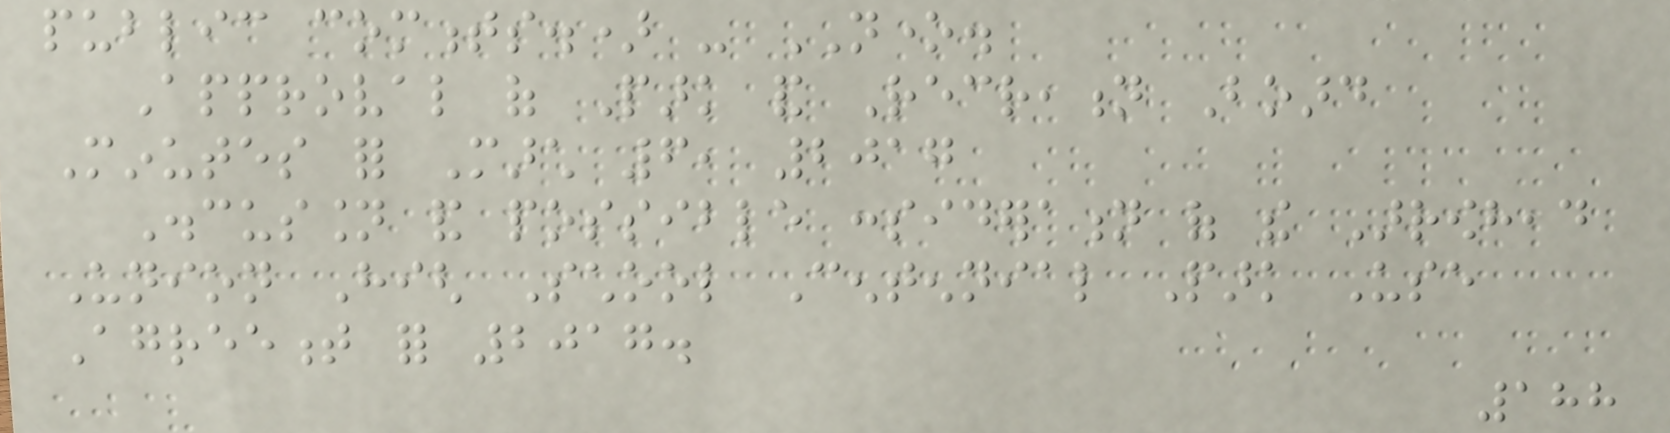public comments.) - NONE.
Approval of Park and Recreation Board
Minutes for March 6, 2017
Discussion and possible consideration of the Arrowhead
Union High School Centennial Park Use
Agreement for 2017.
188
